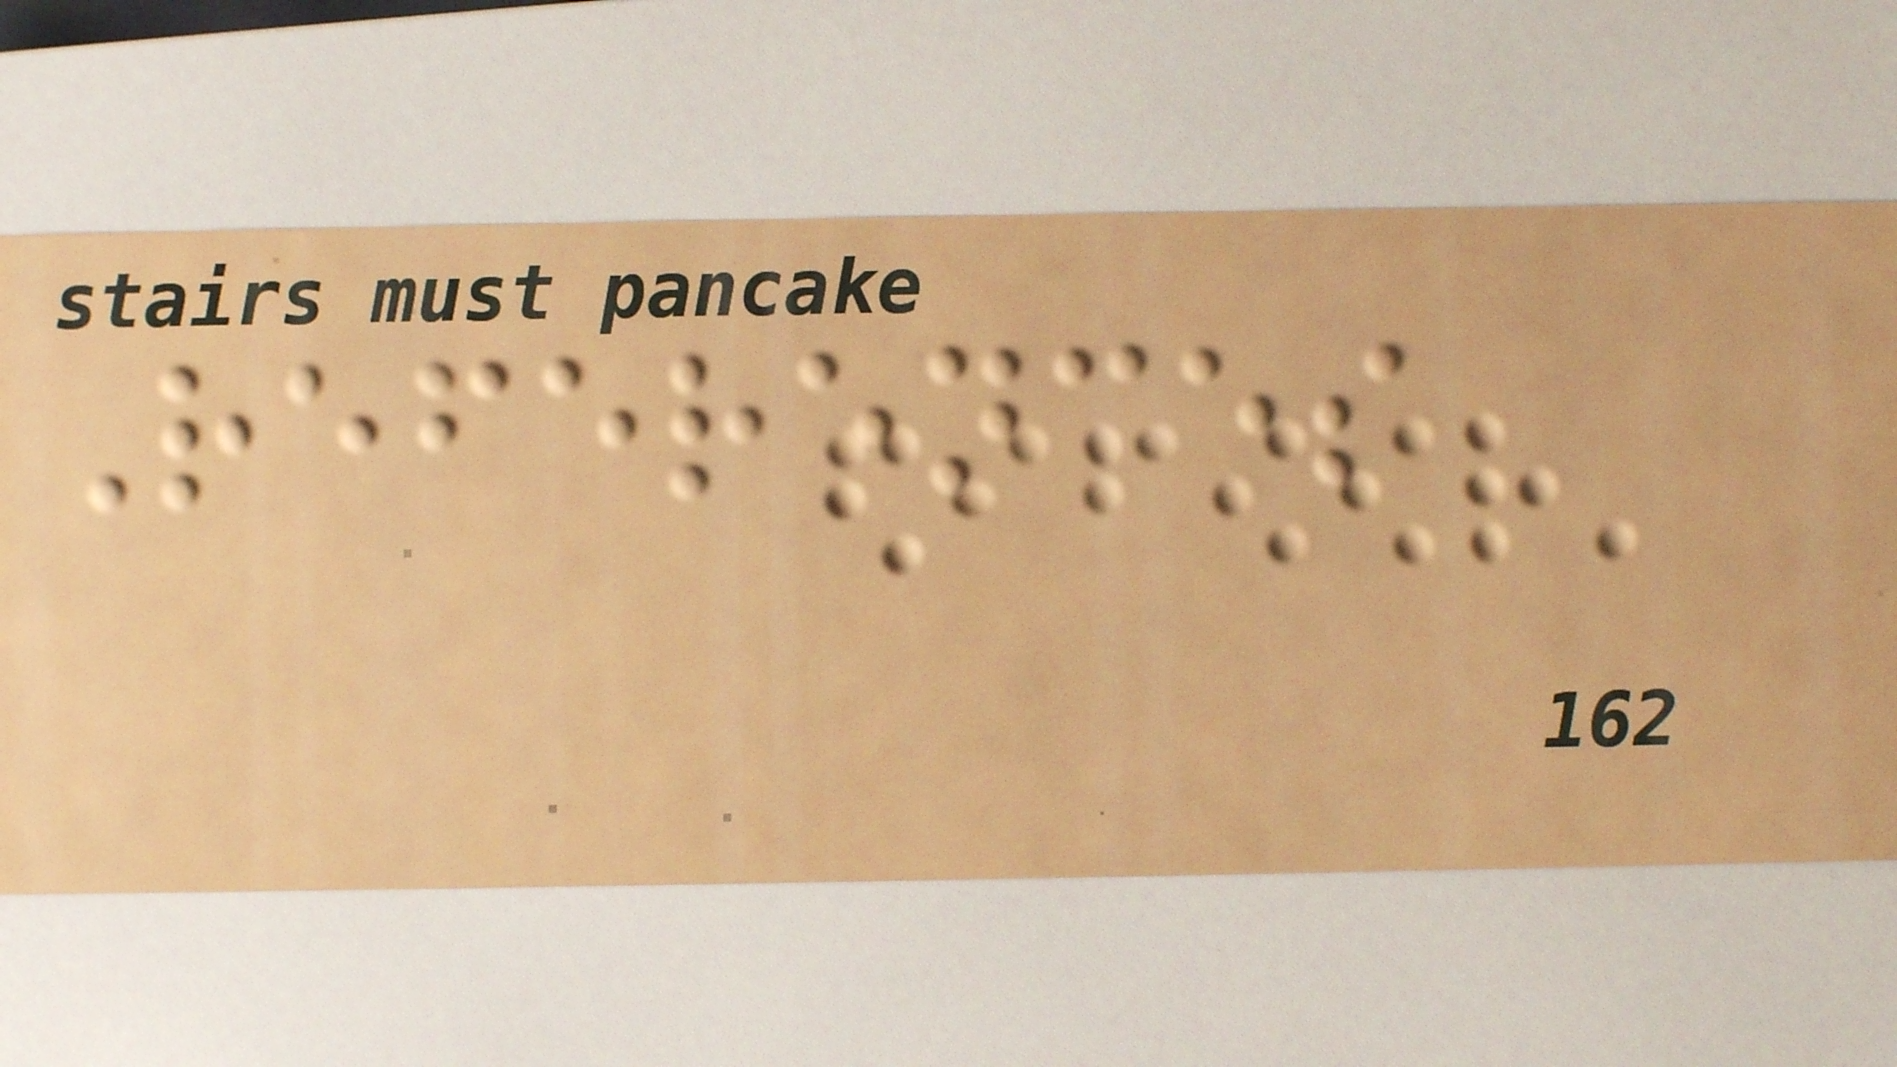References
